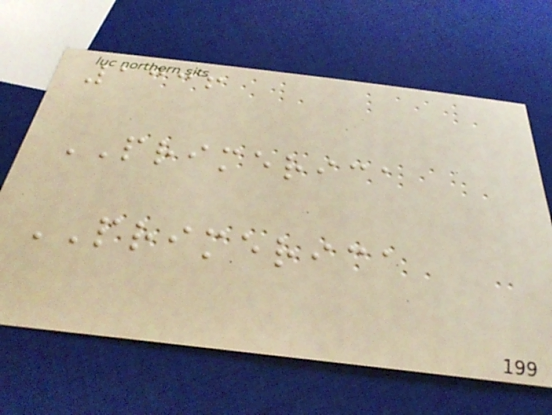1336
PRIMERICA
PRIMERICA
